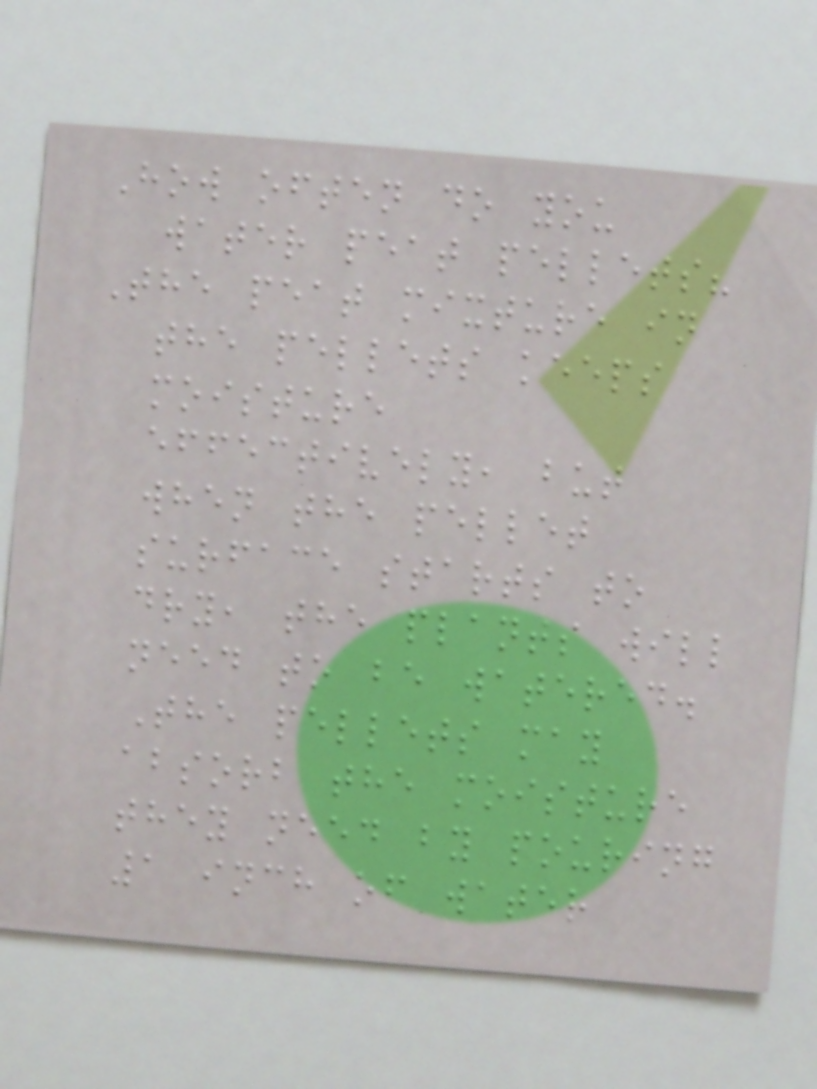How often do you
water peat pellets?
The peat mixture in
the pellets keeps
moisture
effectively, but
when the pellet
surface starts to
dry, the plants will
need to be watered.
The pellets may
absorb the moisture
they need by pouring
1 inch of water
